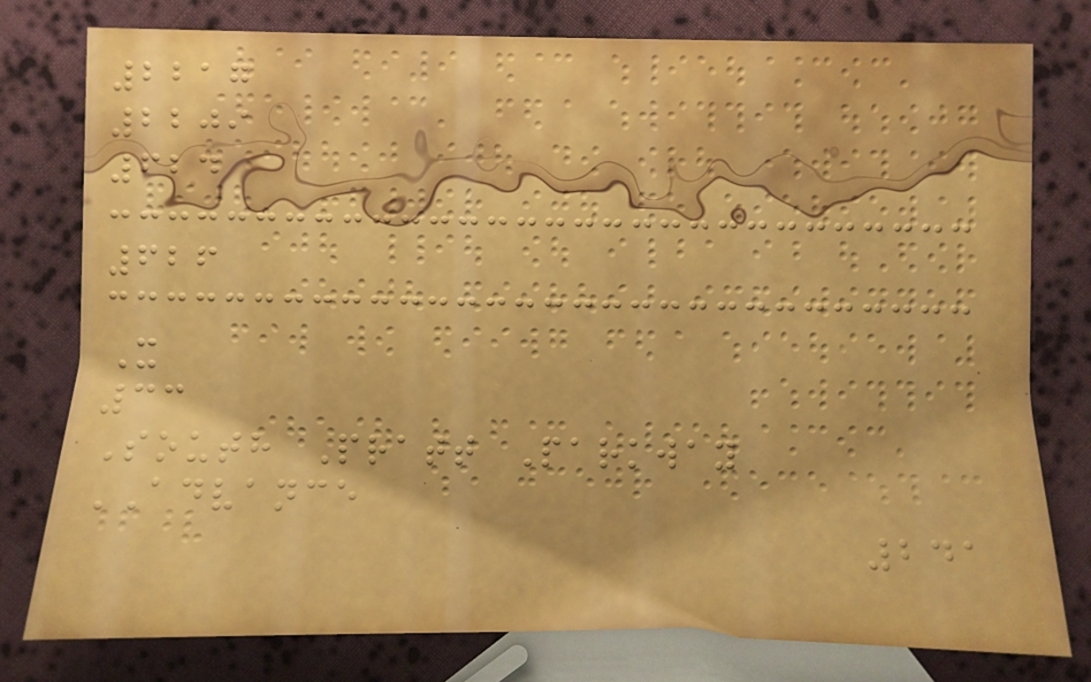2217
2209
624
626
X
33
South Pratt Parkway
ADVANCE
241
